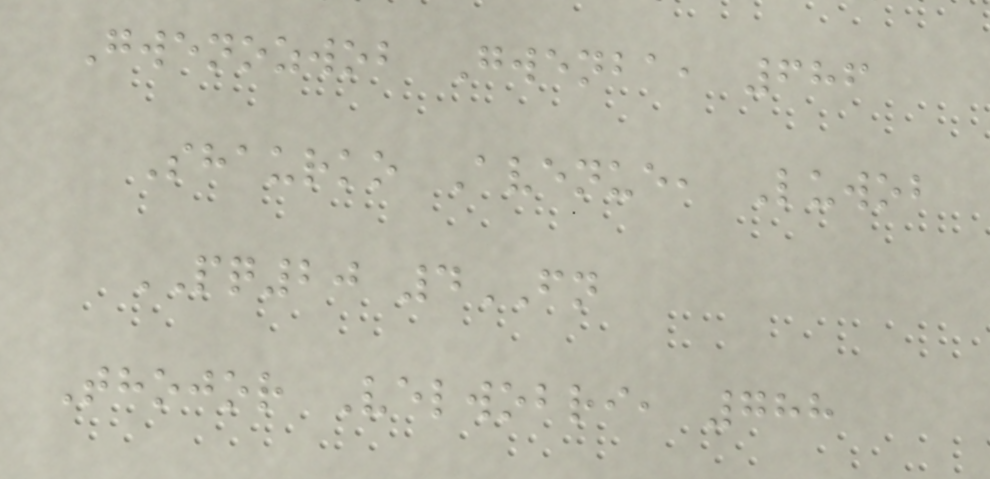Gwenozwob Gwenba, 686
Shaurko Avenue, Luwob
PQ20 4FN
Thojor Velwobri, 788
